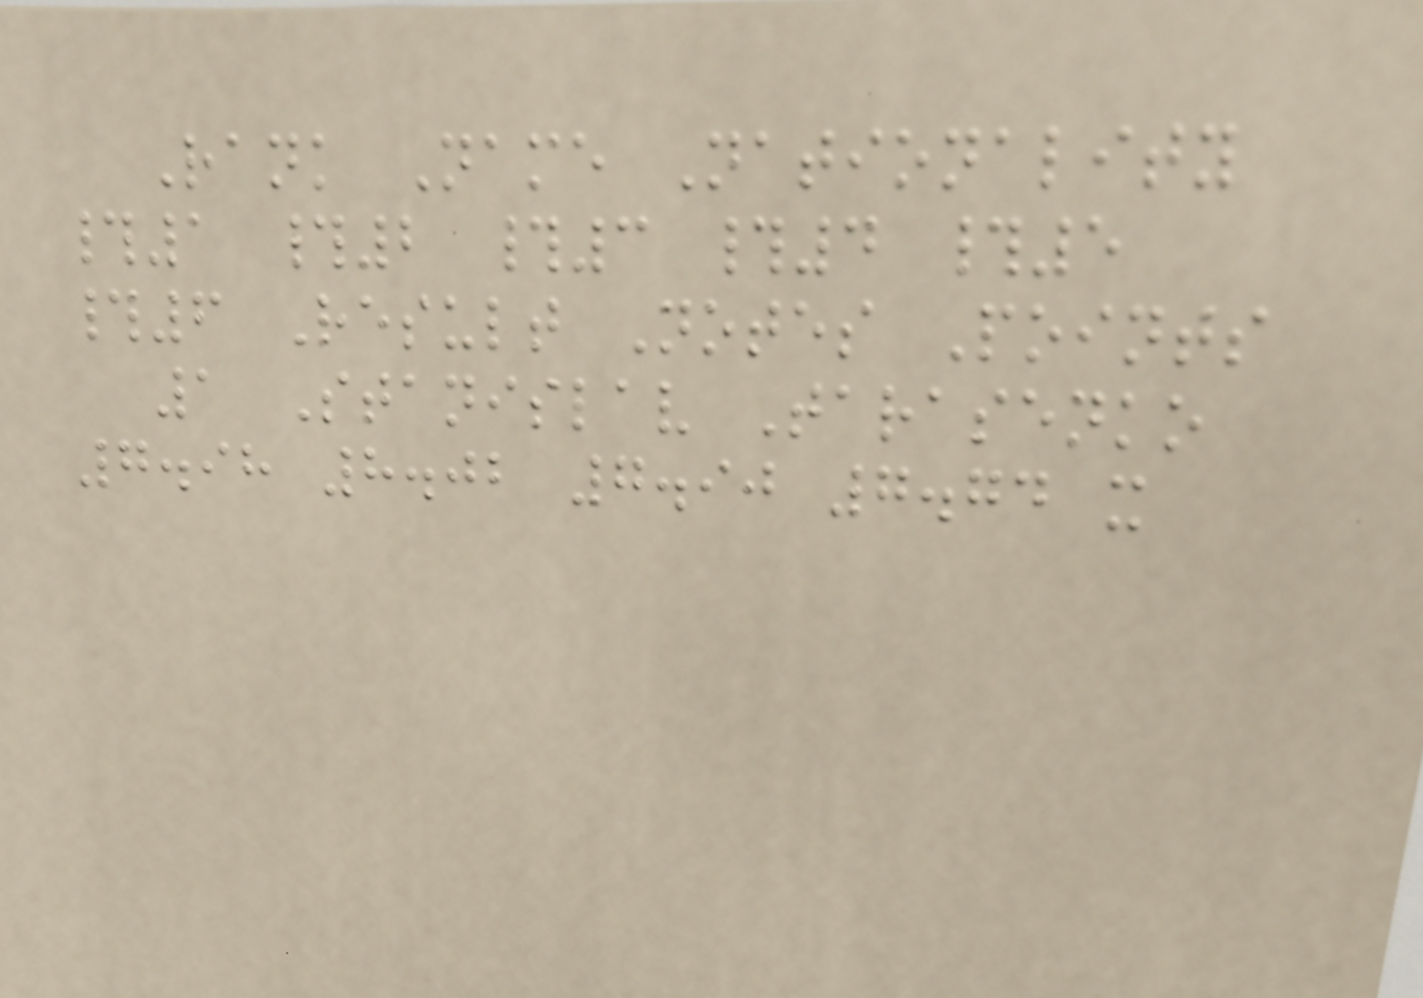Rank Name Nationality
#1 #2 #3 #4 #5
#6 Result Notes Points
1 Stanislav Tarasenko
7.98 8.02 7.90 7.74 x
